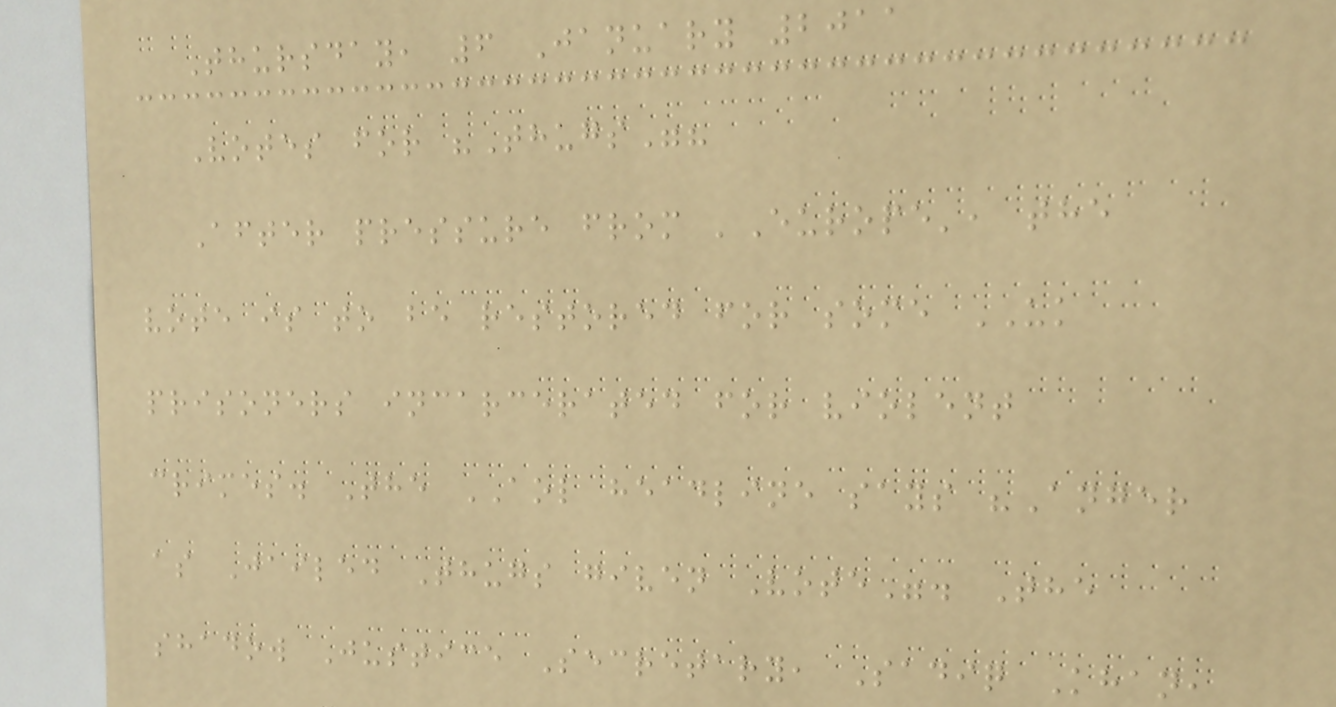Thursday, 6 January 2011
Votes for "Thugs"?
After pressure from 'Europe', the
vote is to be restored for some UK
prisoners incarcerated for violent
crimes. The AOL headline says "Anger
as Jailed Thugs given Vote". The
shadow Justice Secretary, Sadiq Khan,
